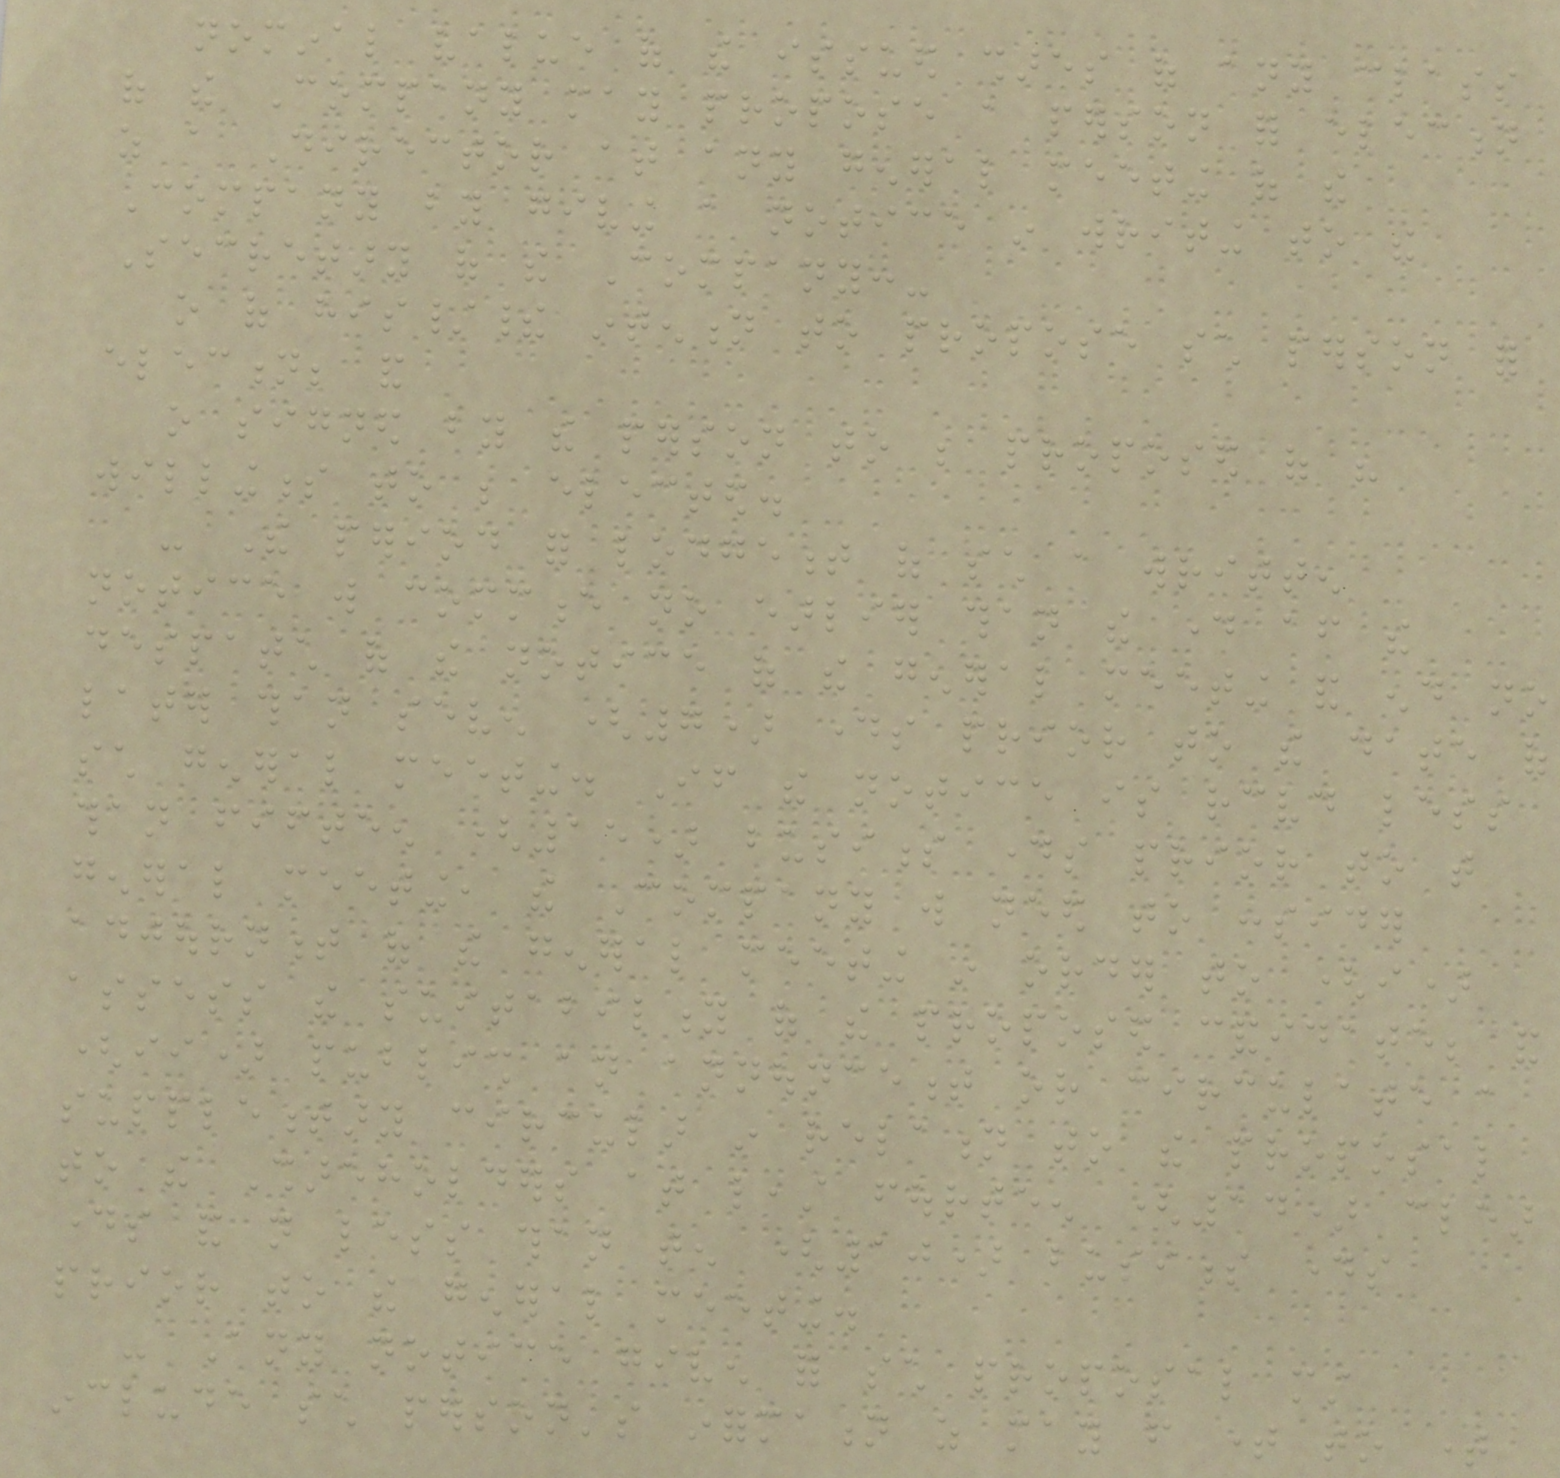nominal value of the issued shares of any class
of the Company may propose a person for election
as a Director at any general meeting of the
Company by giving a notice in writing to the
Secretary of the Company:-
o of his/their intention to propose such person for
election; and
o signed by the person to be proposed of his
willingness to be elected.
- The period for lodgement of such a written
notice will commence no earlier than the day after the
despatch of the notice of the general meeting and end no
later than seven (7) days prior to the date of
such general meeting. If the notice is received less
than fifteen (15) business days prior to that
general meeting, the Company will need to consider
adjournment of the general meeting in order to (i)
assess the suitability of the proposed candidate; and
(ii) publish an announcement or circulate a
supplementary circular in relation to the proposal
to the Shareholders at least fourteen (14) clear
days and not less than ten (10) business days
prior to the general meeting.
- Any notice given for such proposal must
include such person's information as may from time to time
